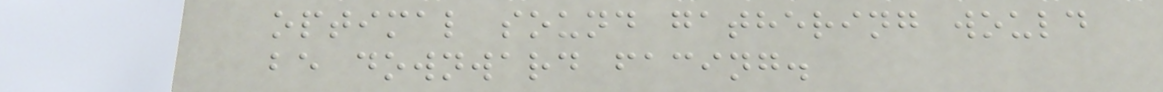optimal sound gathering would
be downward facing.
